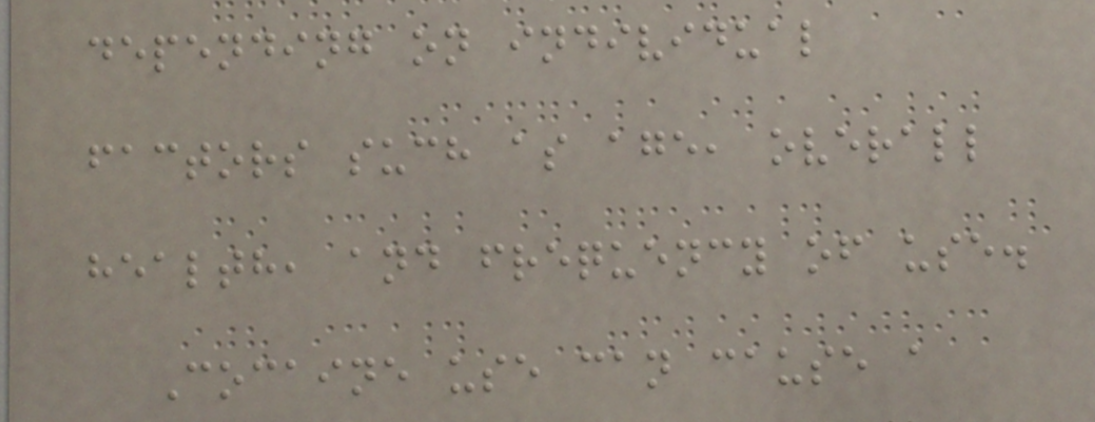depending on individual
factors such as age, overall
health, and frequency of use.
Cocaine use can cause a
